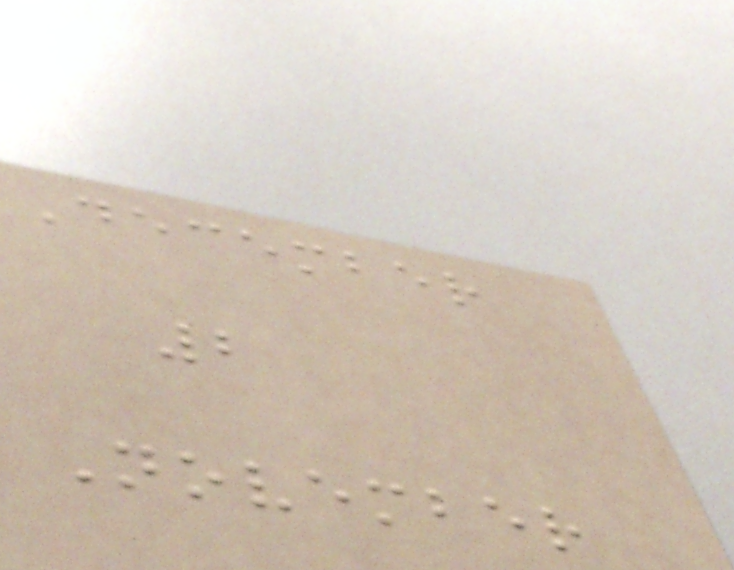December
2
November
